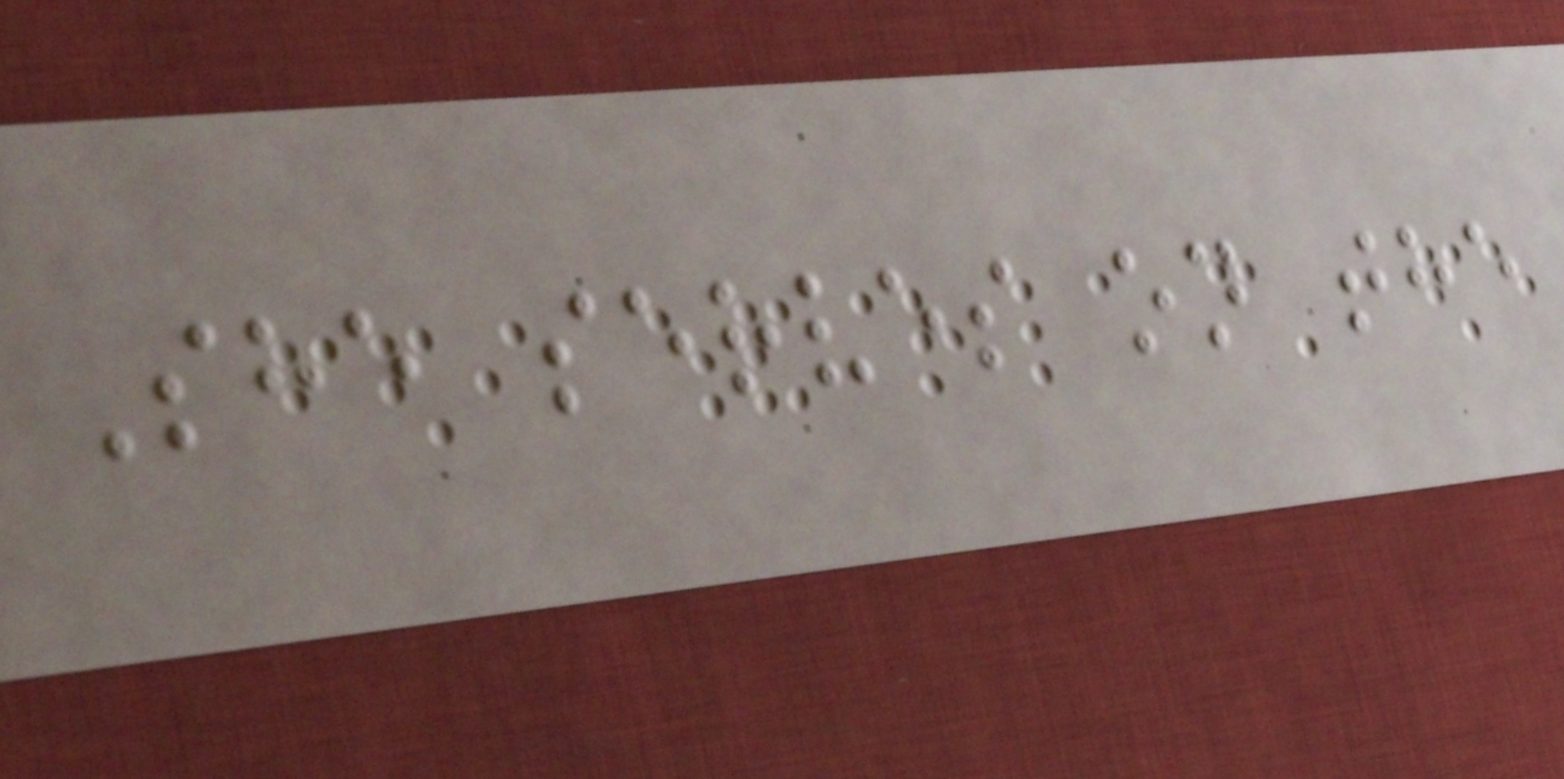She serves on the
